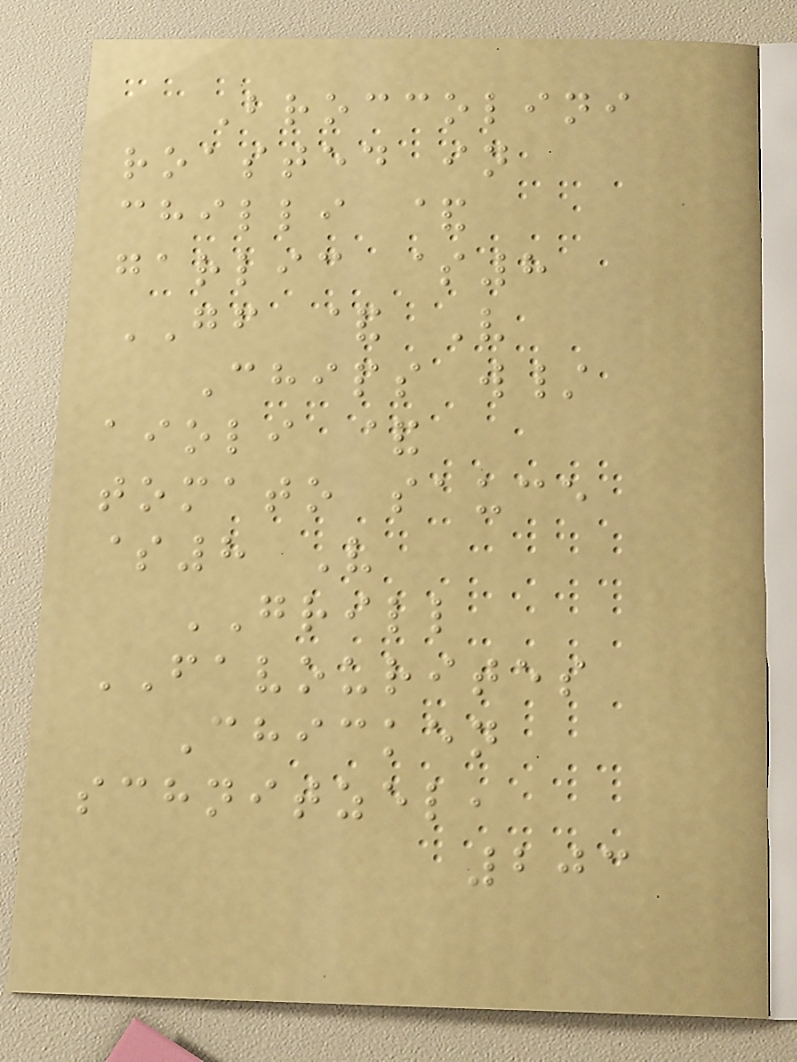Broccolini
roasted in
chilli &
garlic $8
GF & V
Chips w/
aioli &
tomato sauce
$8 V
GRILL
FAVOURITES
Chicken
schnitzel,
203
